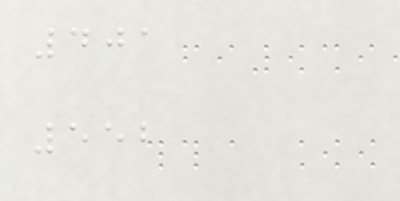401
552
